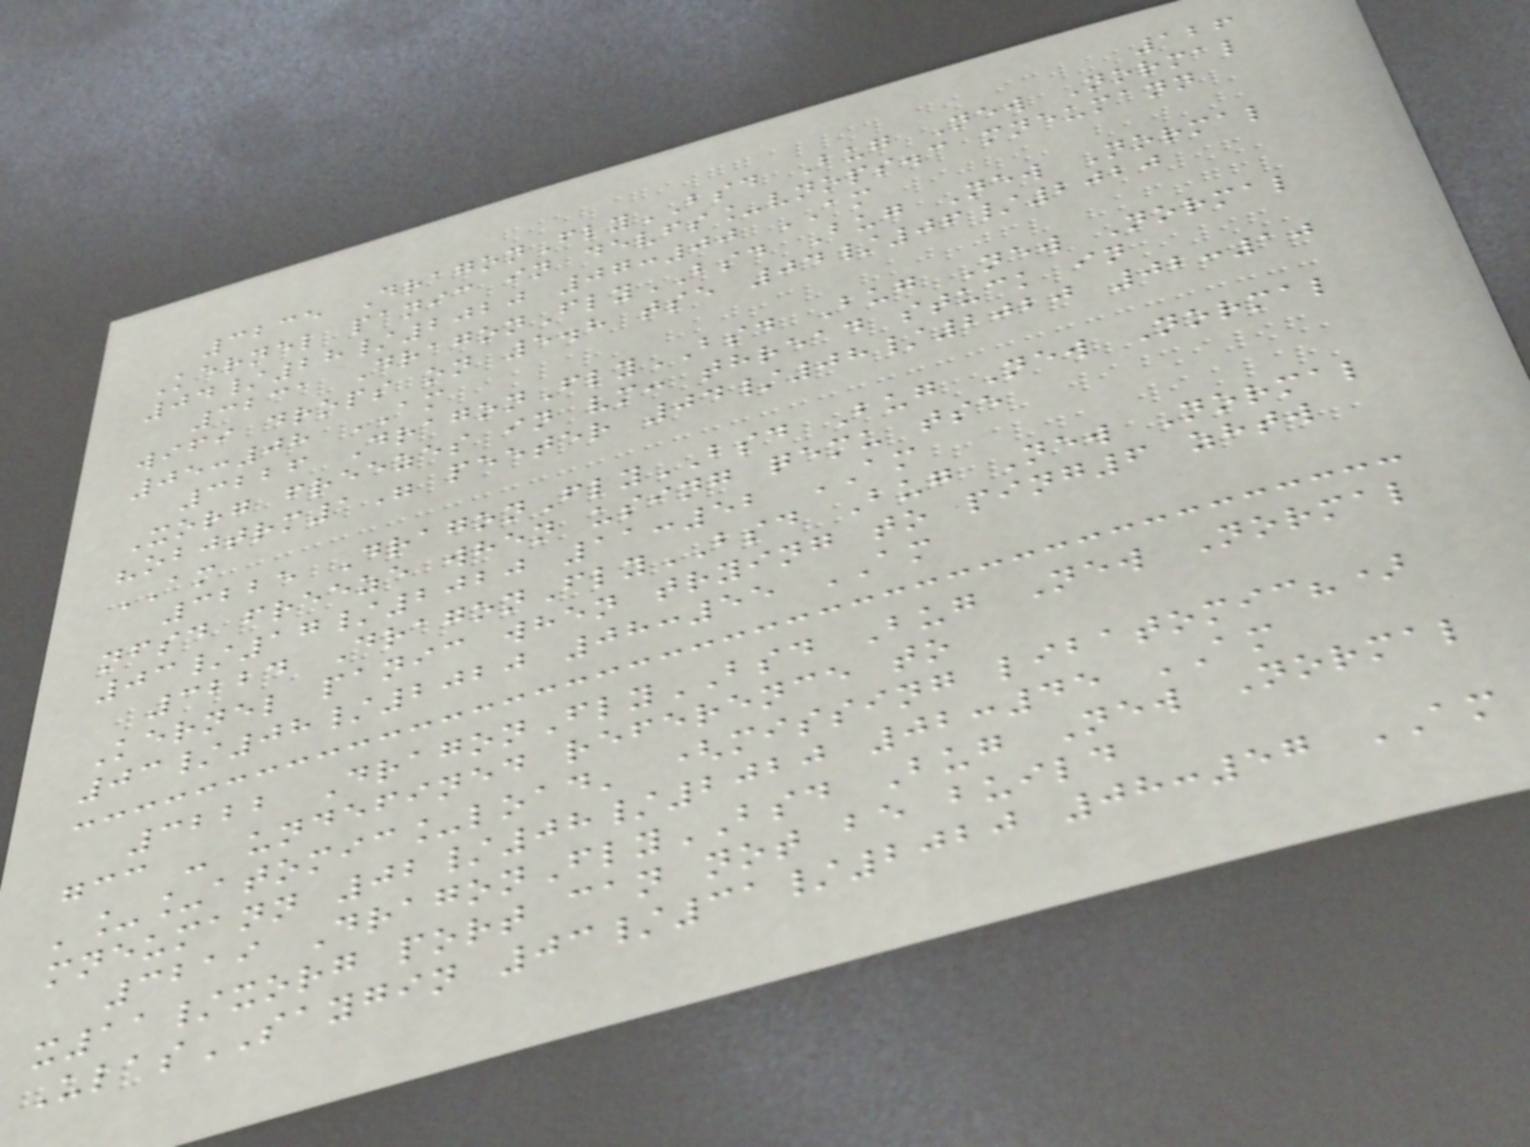126
3235 DragonFlyBSD Bug New Normal
Kernel panic in devfs_vnops.c mneumann
04/28/2020 07:00 AM
3231 DragonFlyBSD Bug New Normal
wifi drops on 5.8 tse 04/06/2020
05:08 AM
3226 DragonFlyBSD Bug New Normal
Xorg freezes in vm: thread stuck in
"objtrm1" peeter 04/08/2020 02:10
AM
3225 DragonFlyBSD Bug New Normal
nfsd freeze when using qemu tse
03/17/2020 11:52 AM
3224 DragonFlyBSD Bug New Normal
Kernel panic when trying to ping6 zhtw
03/08/2020 08:55 AM
3222 DragonFlyBSD Bug New Normal
gcc - undefined reference to
'__atomic_load' (missing libatomic?)
mneumann 02/08/2020 02:45 AM
3219 DragonFlyBSD Bug New Normal
x11/xorg port can not be build
UlasSAYGIN 03/31/2020 08:57 AM
